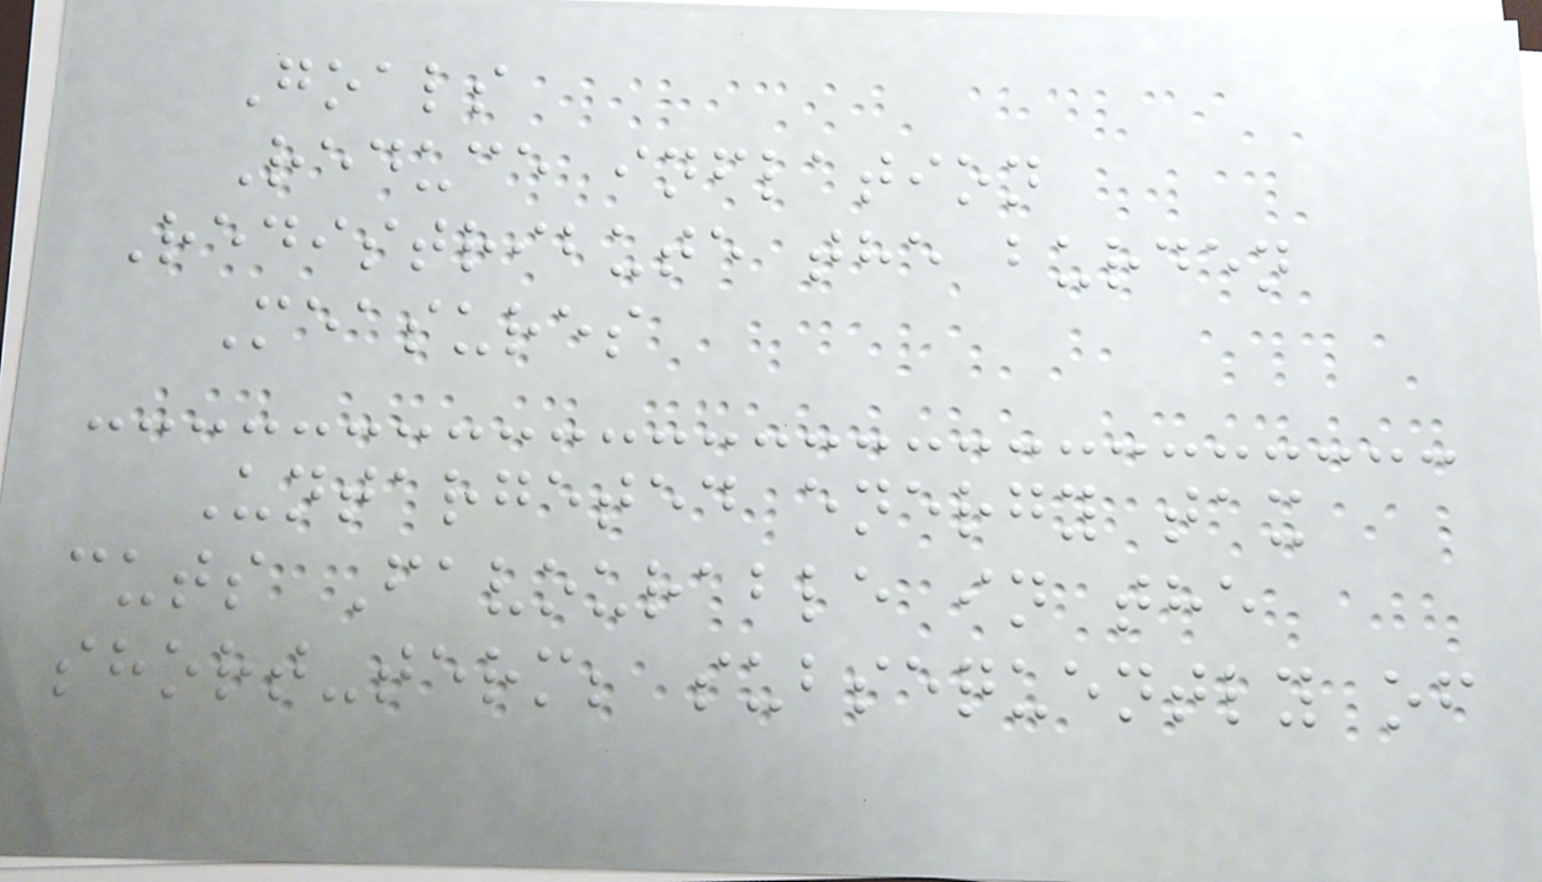Goals
Reduce inflation
Redistribute the burden
Measures
Untargeted energy tax
cuts Favourable in the
short-term; subsequently of
